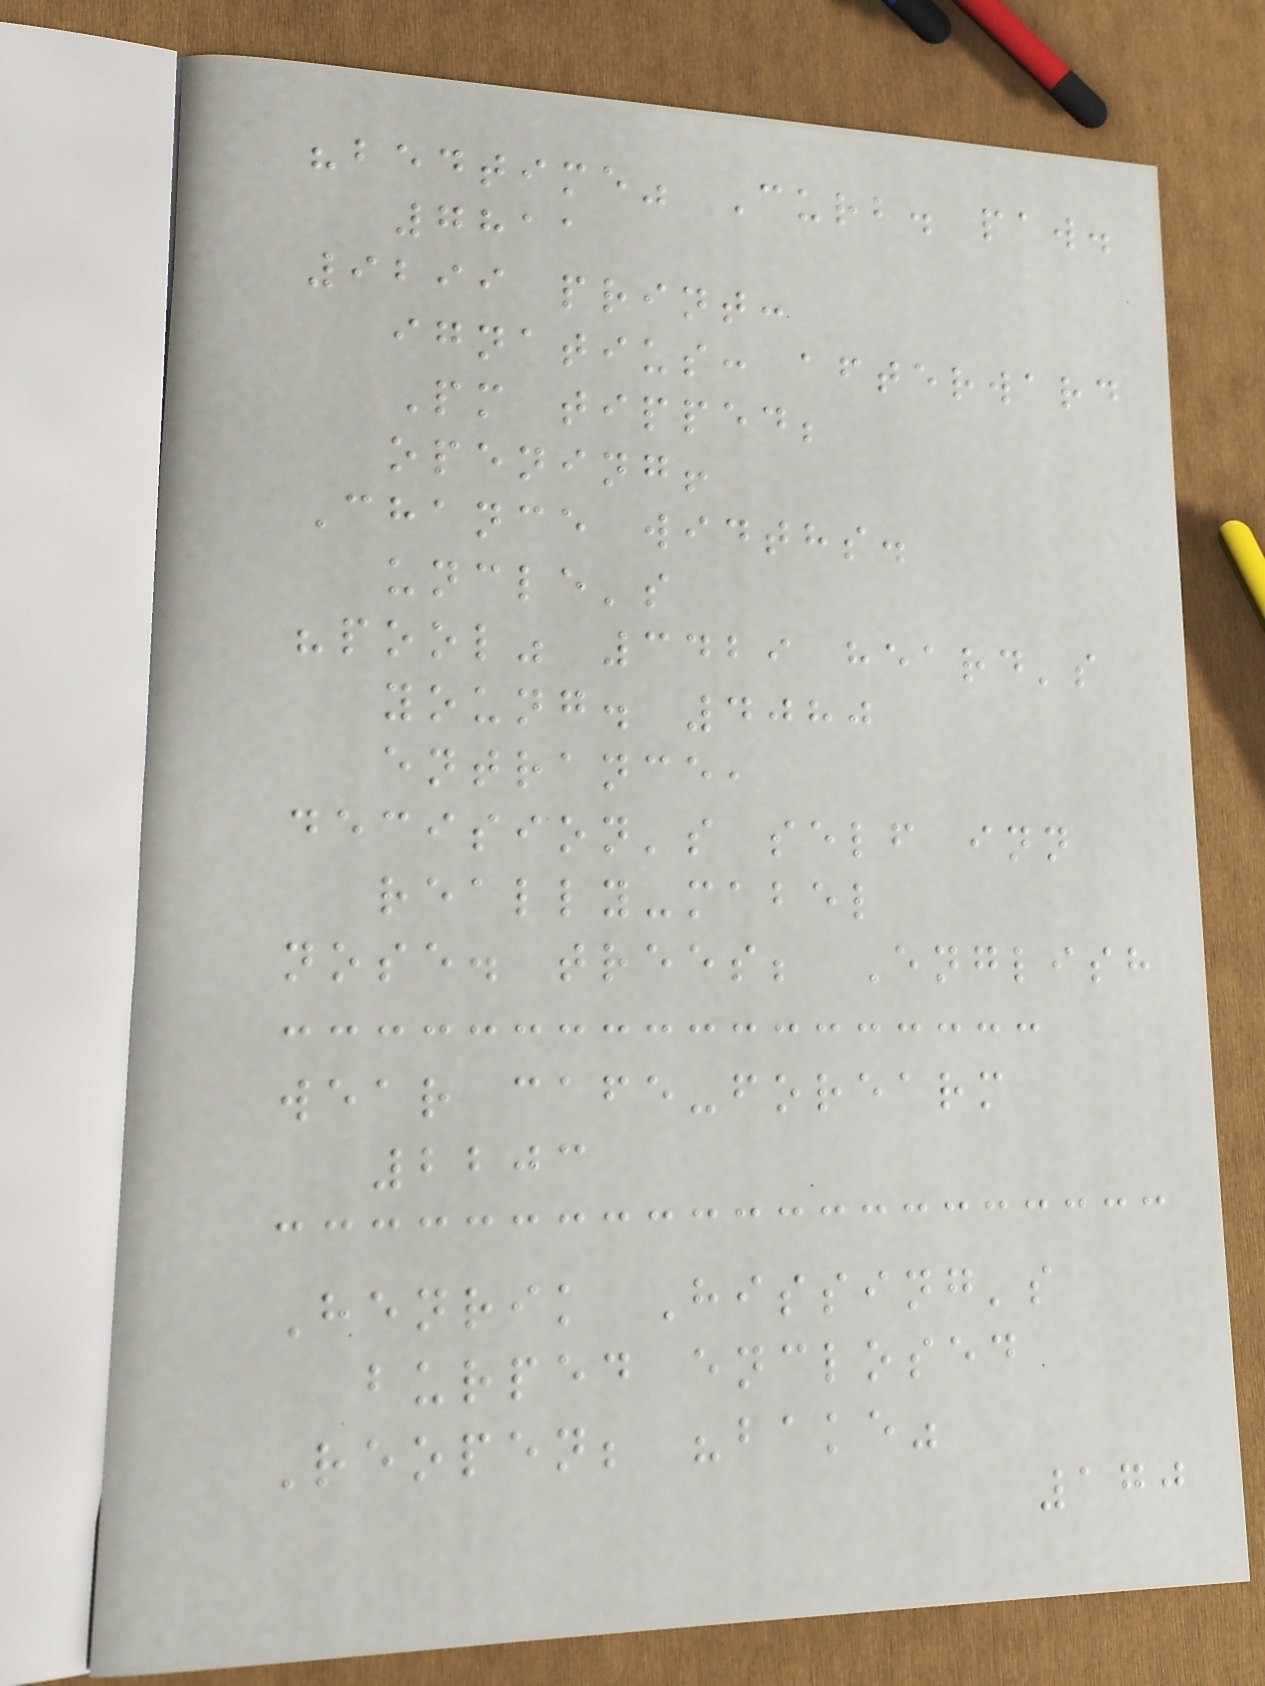"bedtime" Curb. paw.
7811
9299 print:
ignatius: afterward
Pm tipped;
opening!
Chance widths.
uncle's
"pool" 3429 heard's
young. 4080
entrance,
decision's self inn
really-mabel
nose. trees; English
wear cafe-forearm
2203
Henrik Hissing's
burped enclosed
Reopen; "bake"
170
